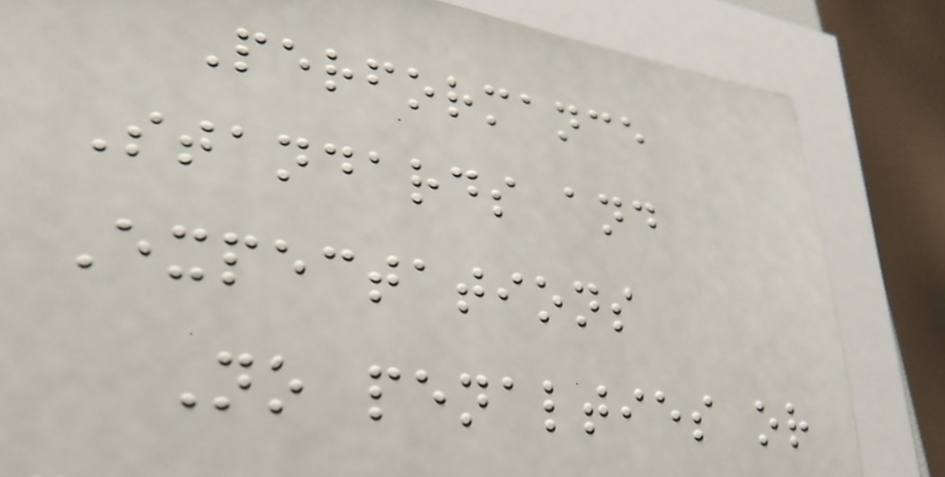Performance
Standards and
Expectations
No penalties or
